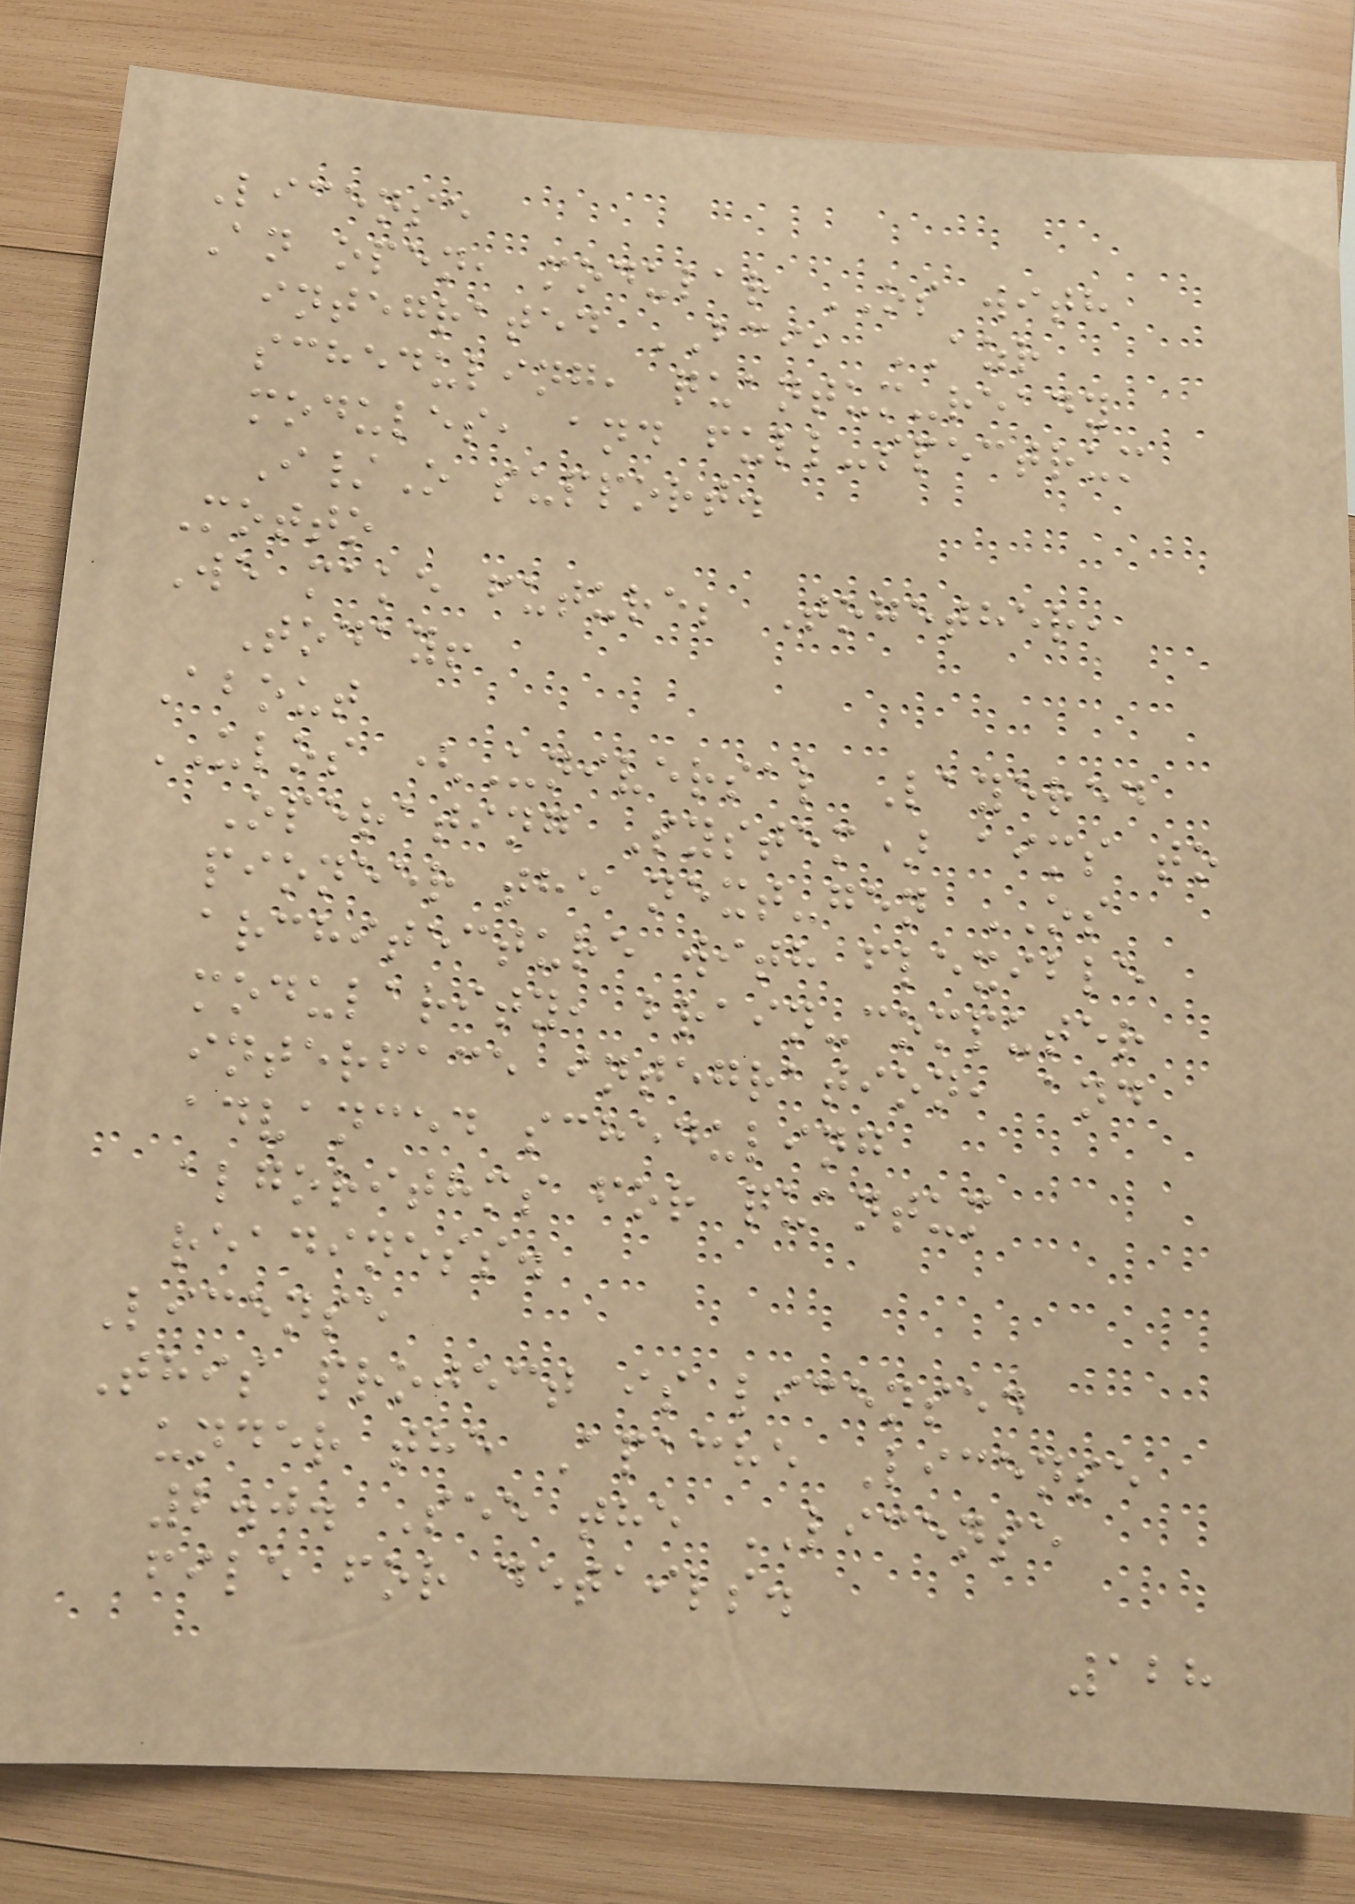License
An open, modular OS with
integrated BCI, AZR
scheduling, quantum-ready
modules, and full-spectrum
I/O support.
Motto
We make future; Together,
Today!
About
ULOS (Universal Layered
Operating System) aims to
pioneer the next-gen OS
architecture with flexible
modularity, brain-computer
interface integration, and
advanced scheduling
algorithms for quantum
readiness.
License
This project is licensed
under the Apache License
2.0. See the LICENSE
file for details.
128
